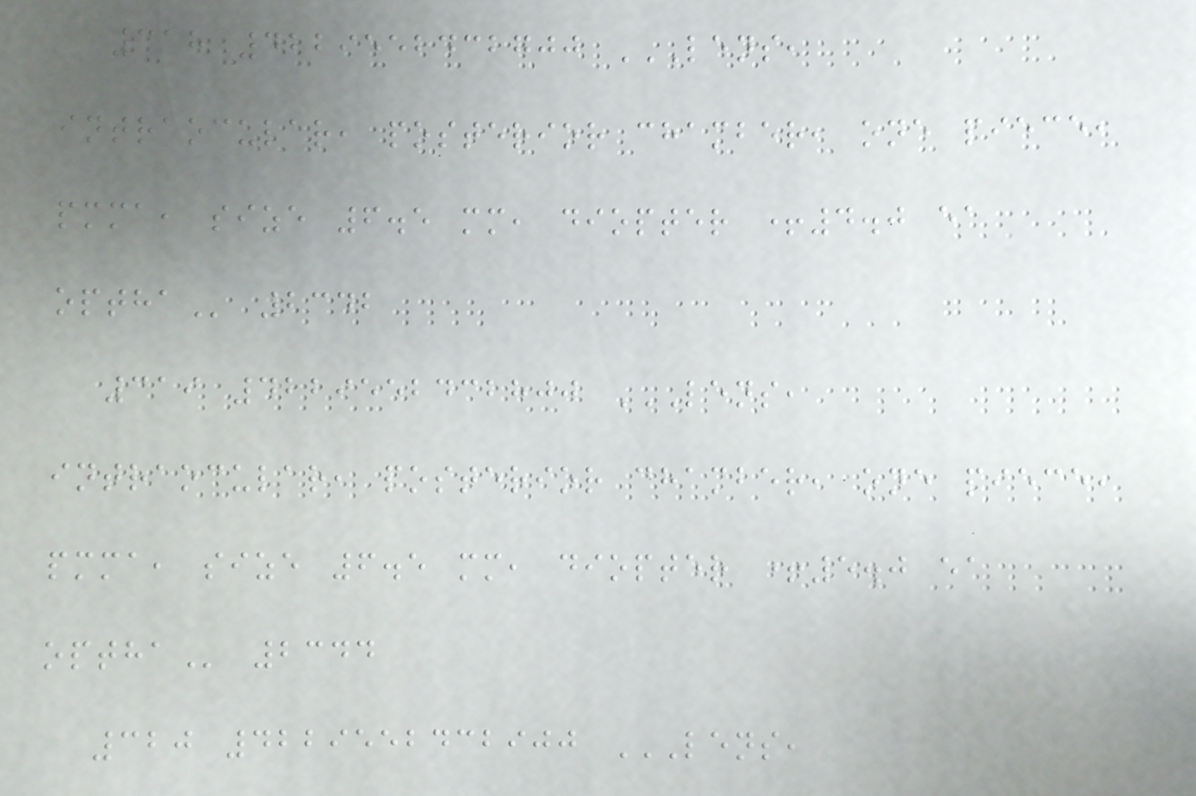318 4229552432700 LENS,
INTRAOCULAR, POSTERIOR CHAMBER, ONE PIECE,
PMMA, SIZE 6.5 MM, DIOPTER +4.0 EA
OPTHA 2342
319 4229552432800 LENS,
INTRAOCULAR, POSTERIOR CHAMBER, ONE PIECE,
PMMA, SIZE 6.5 MM, DIOPTER +5.0 EA
OPTHA 2344
320 4229552432900 LENS,
